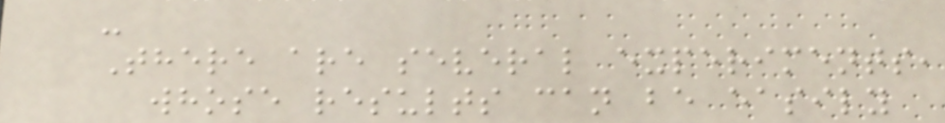-
There are several experiments,
whose results can be easily
